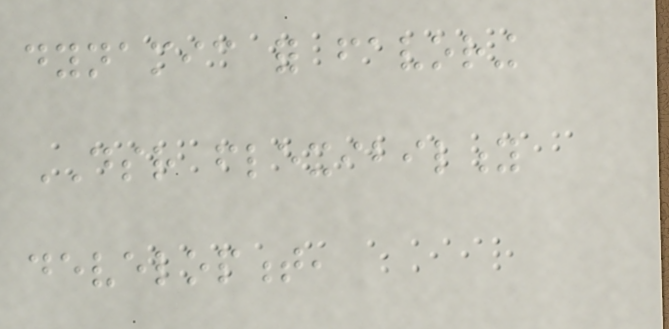dynamic for favoring
DSR flexibility
development,
